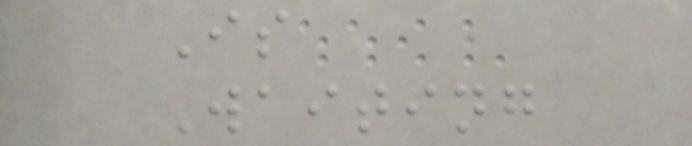Is
Waiting
